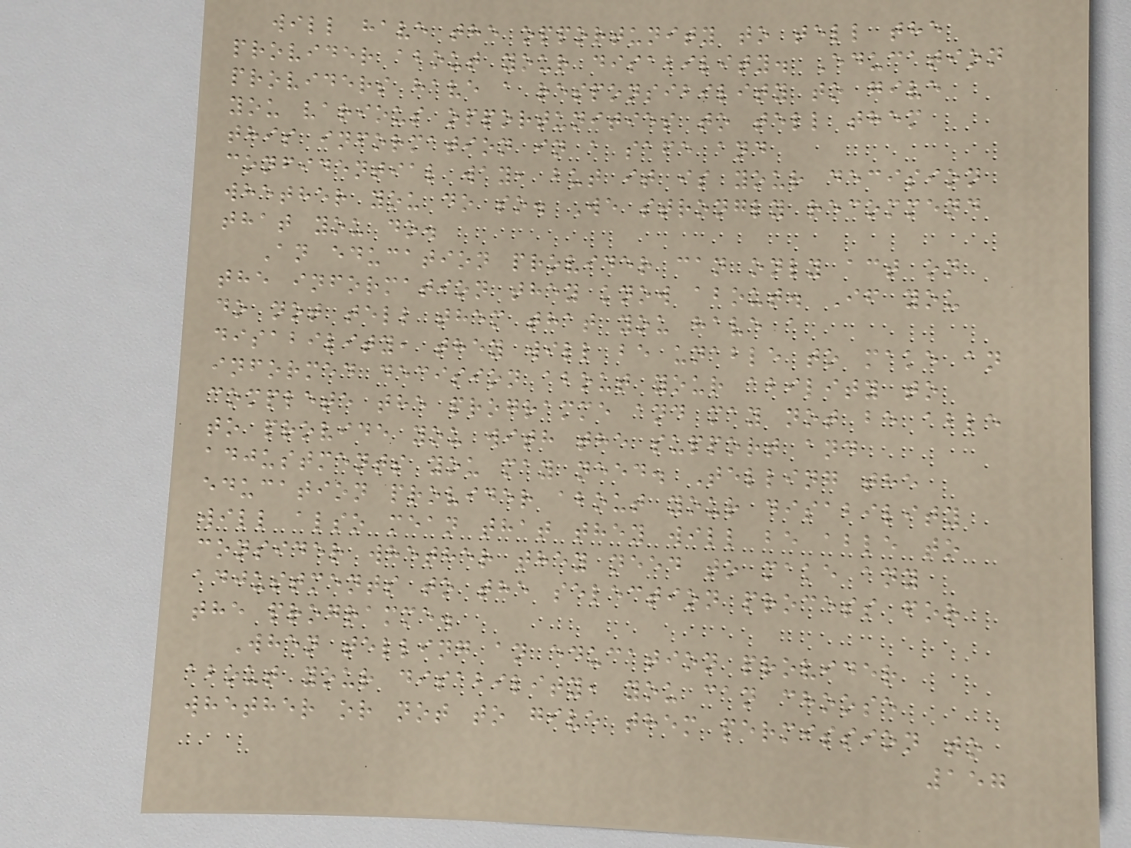will have the opportunity to tell the
provider about your disability. Education
providers have a responsibility to give
you various opportunities to tell them
this information in a safe and
confidential way, but it is your decision
whether you do so. We strongly recommend
that you do.
An education provider can only act on
the information they know about. If you
do not tell them that you have a
disability, they will be unable to make an
informed decision about your ability to
complete the programme and may not be able
to provide you with the support and
adjustments you may need. Telling the
education provider about your disability
will also mean that they will be able to
consider whether they need to make any
adjustments to the selection process for
the programme.
When telling an education provider
about your disability, you can choose
whether or not to give them permission to
157
